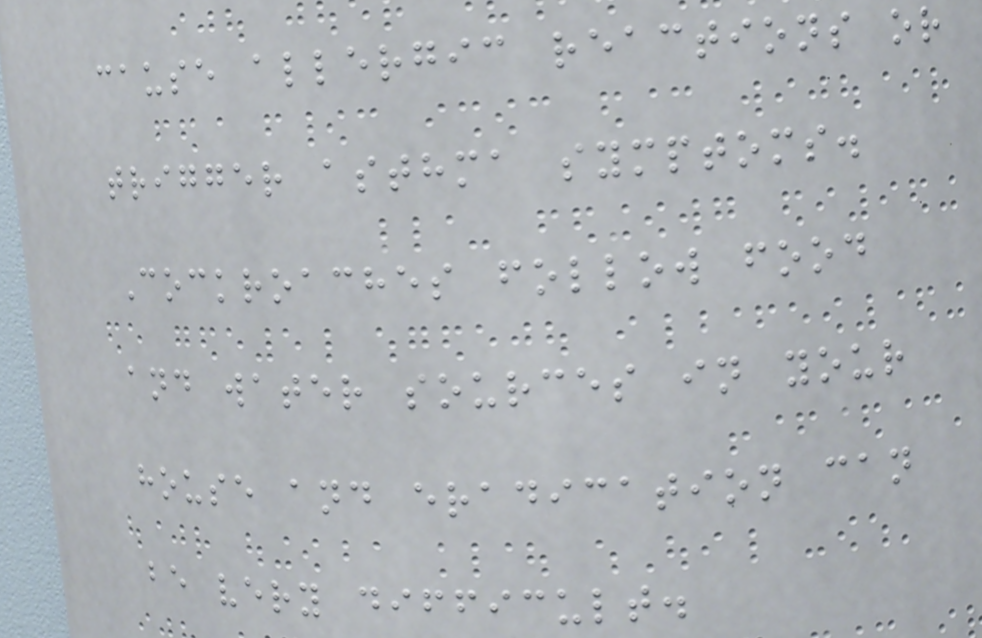cause allergic reactions or
trigger asthma symptoms.
Cockroaches follow food
and water sources in your
house and eradication can
be very difficult.
